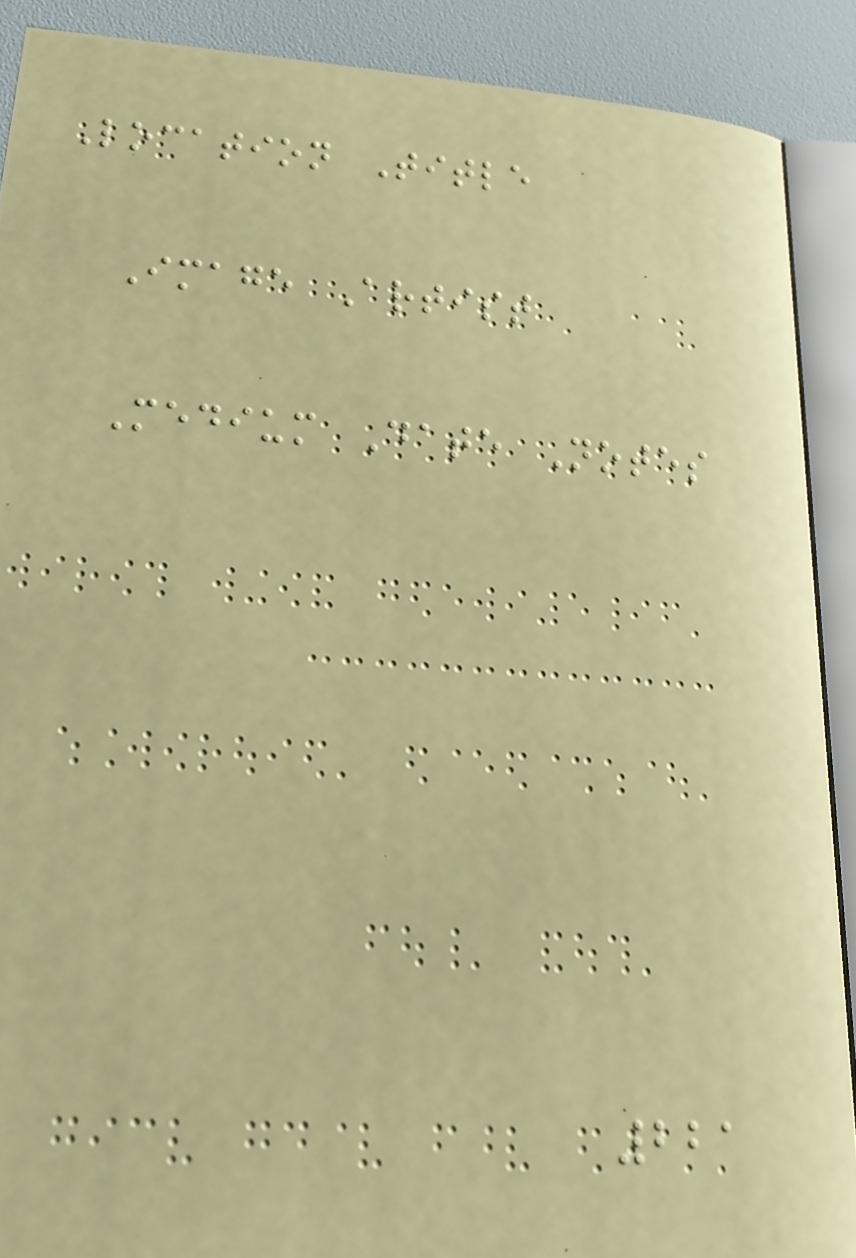Location Title
Image Artist
Medium Date Notes
221
